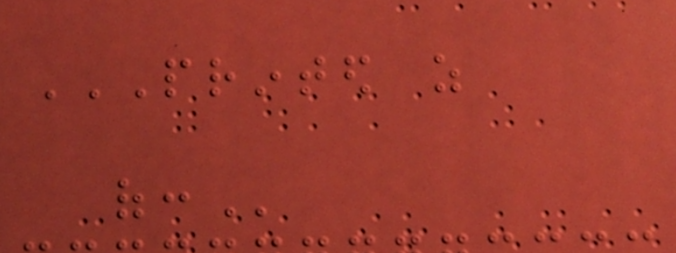PRINTED AS
OF:
